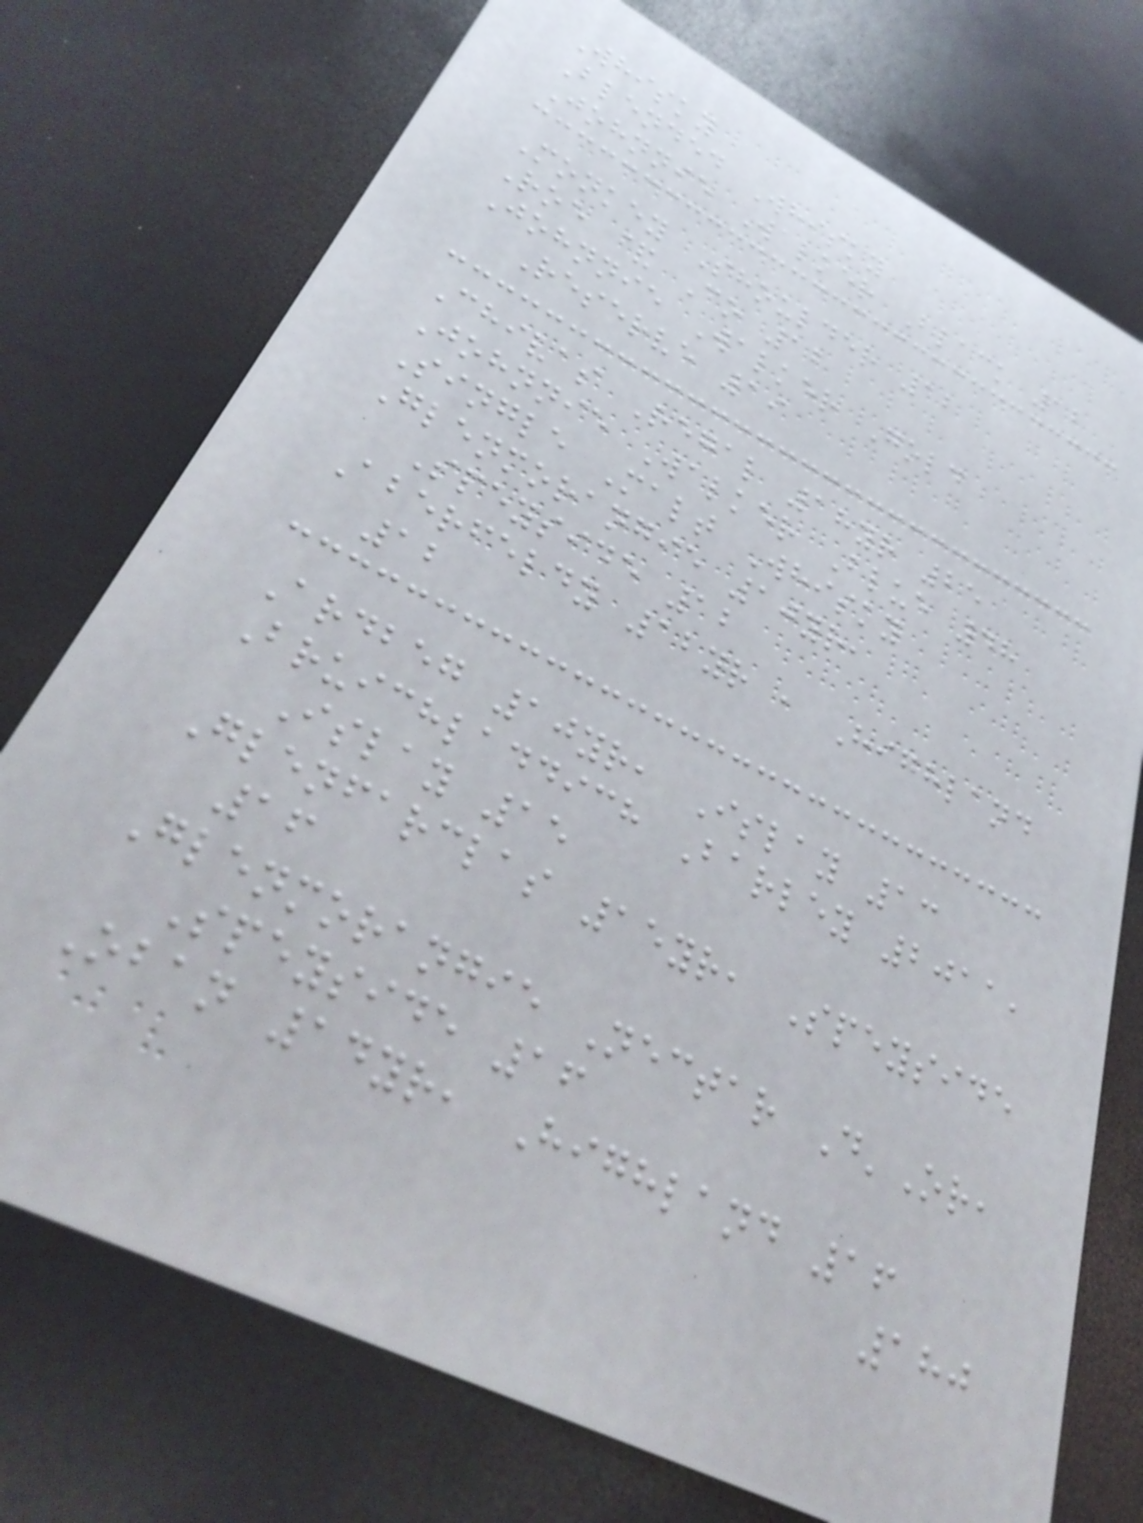Whisky
Blended Whisky
Johnnie Walker Black 12
Monkey Shoulder 12
Roe & Co 12
Johnnie Walker Gold
Reserve 19
Chivas Regal 18yr 25
Johnnie Walker Blue 48
Single Malt Whisky
Glenmorangie 10yr,
Speyside 12
Aberfeldy 12yr , Highland
12
Ardbeg 10yr, Islay 13
Bruichladdich Barley 2011,
Islay 15
Glenfarclas 15yr, Speyside
16
Glenmorangie Nectar D'Or,
Speyside 16
Oban 14yr, Highland 16
180
